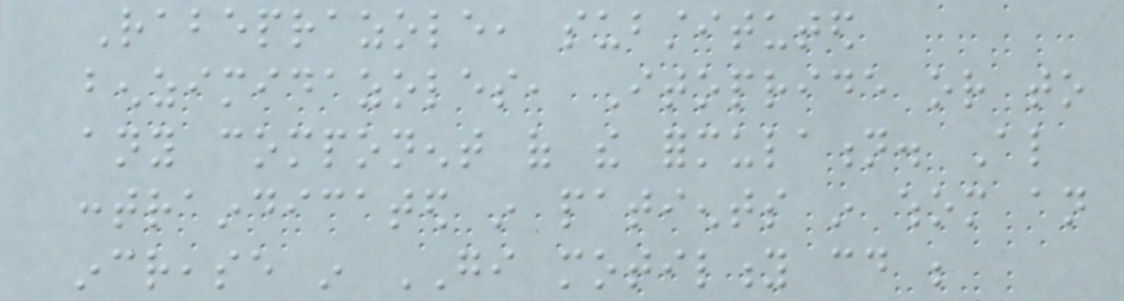Rabeprazole, substituted
benzimidazoles, Itopride or to
any component of the formulation. Also
contraindicated in patients in whom an
increase in GI motility could be
